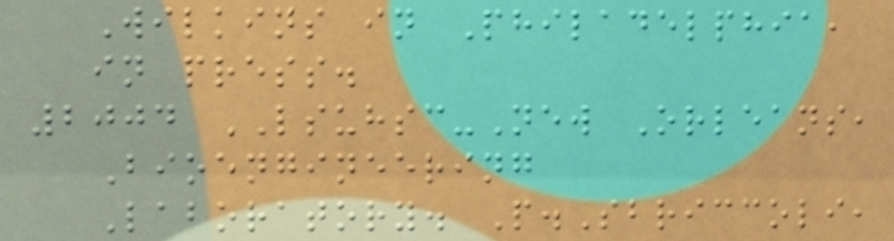Wilkins in Philadelphia,
in press.
2004 LSUHSC-New Orleans,
Bioengineering
Laboratory. P.Sbriccoli,
